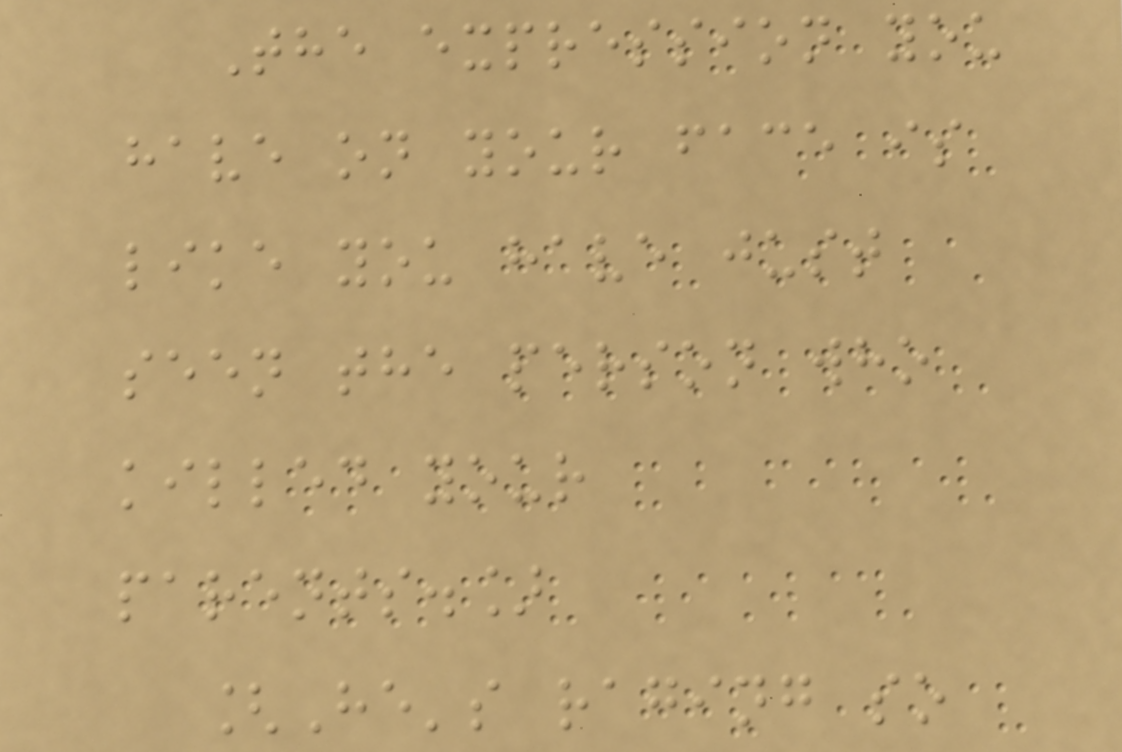The expression you
have on your face is
like you have just
seen the person who
killed your
parents.]
[He's raging so
